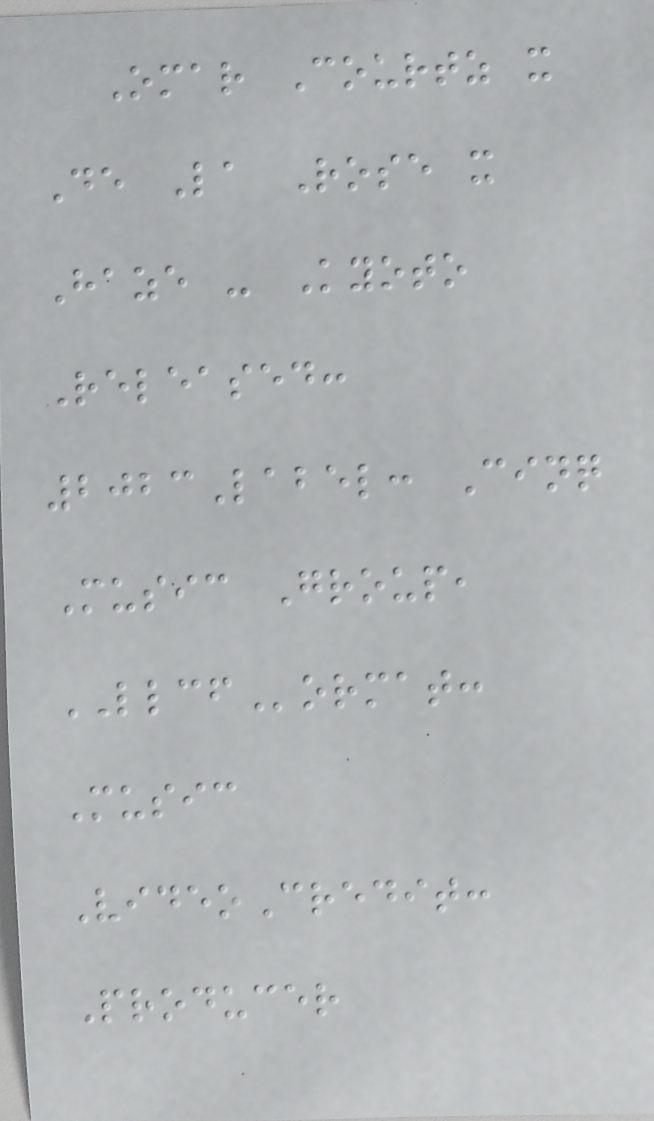Omar Courtz x
De La Rose x
Haze - Kyoto
Released:
2023Label: Cinq
Music Group,
LLCFormat:
Music
VideoCredit:
Producer
